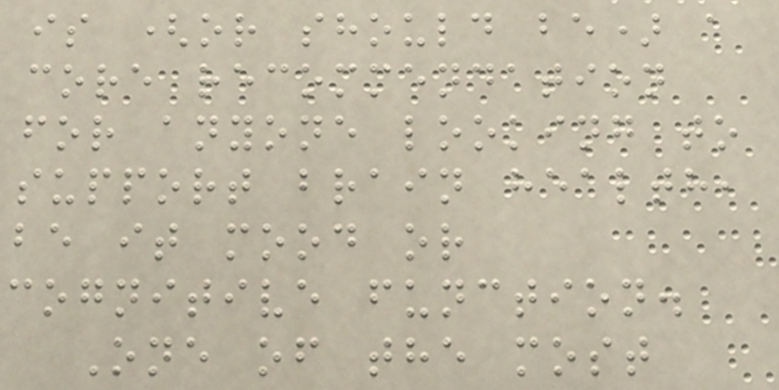is (or should be) a
core recommendation
for anyone looking to
support brain health,
be it mood or
cognitive function.
One of the most
